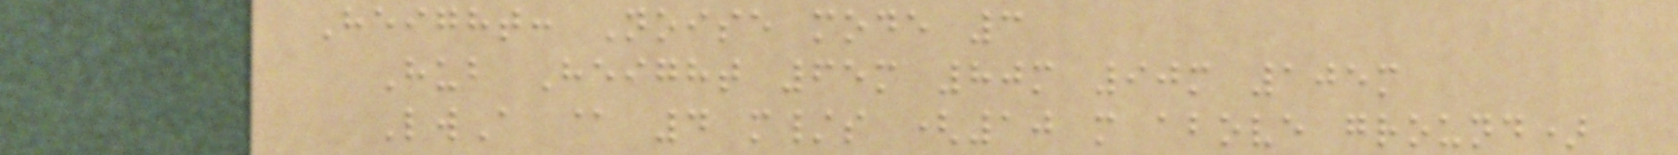Height: Noise mode 3
Hub Height 65m 80m 90m 105m
LwA @ 4 m/s (10 m above ground)
